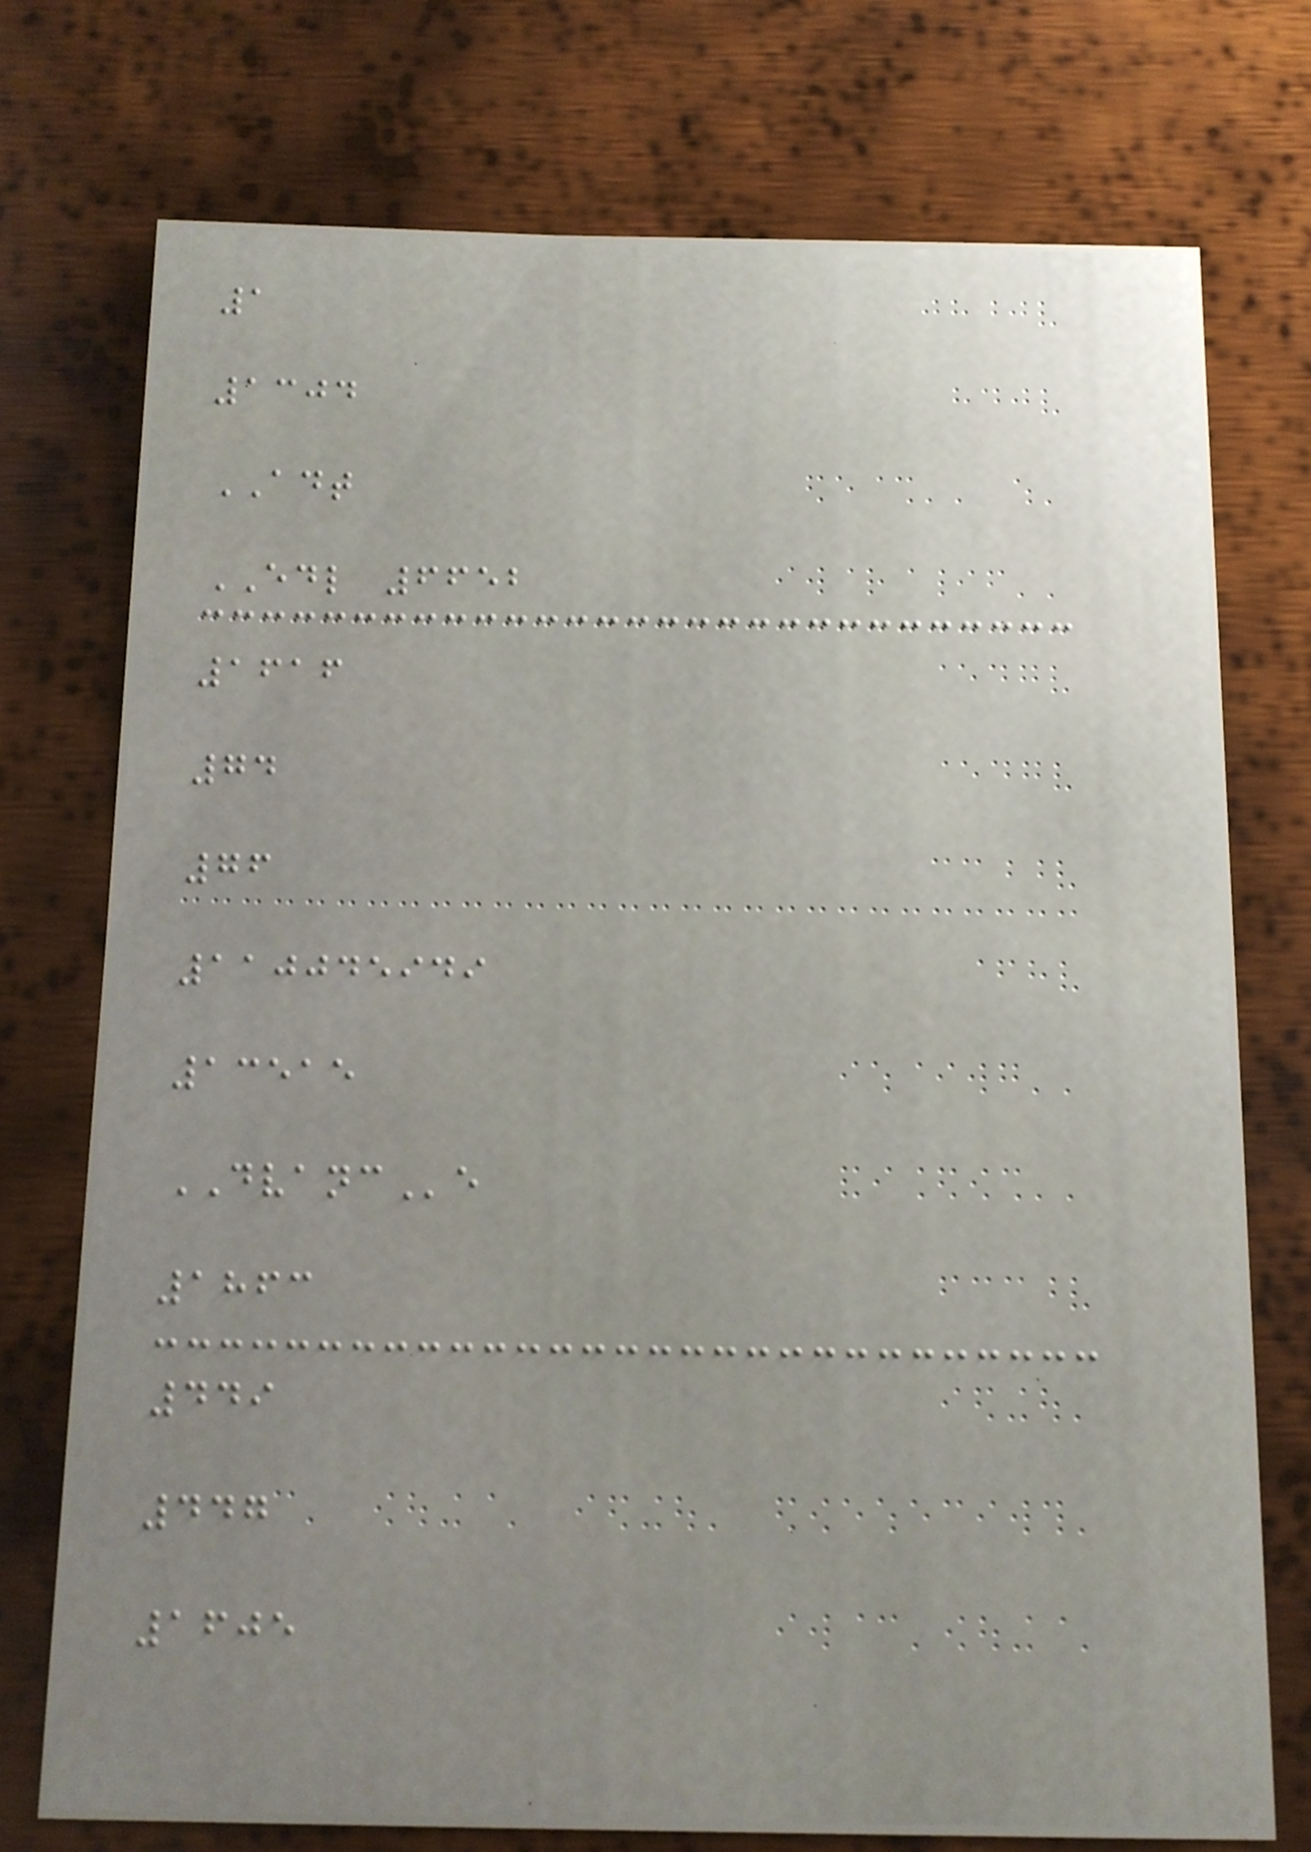1
1304
ADT
EDL 6652
1616
74
76
110045949
13515
DVANCe
1863
449
447
1605
